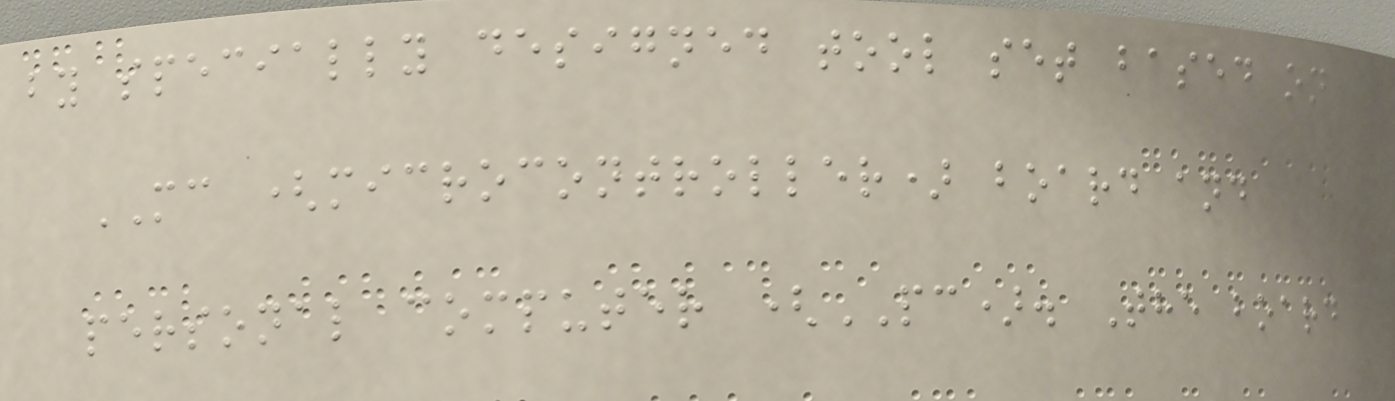by specially designed tool set based on
MC (microcontroller) board and
personal computer (PC). The board
